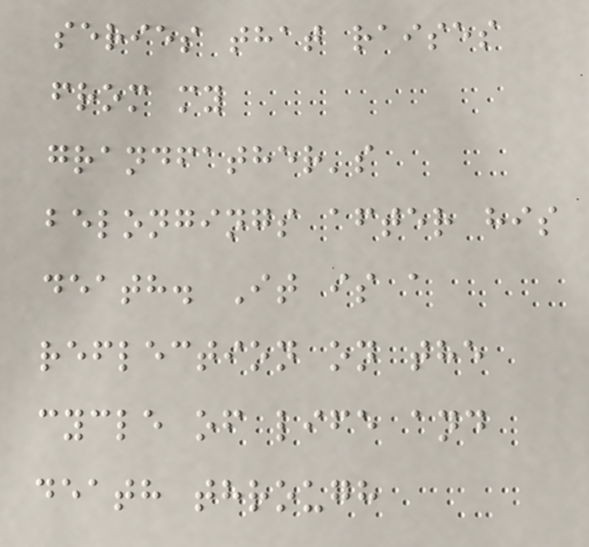series that raises
from my
grandfather's
belongings after his
death. It is a
reflection on the
cycle of life and
death through
